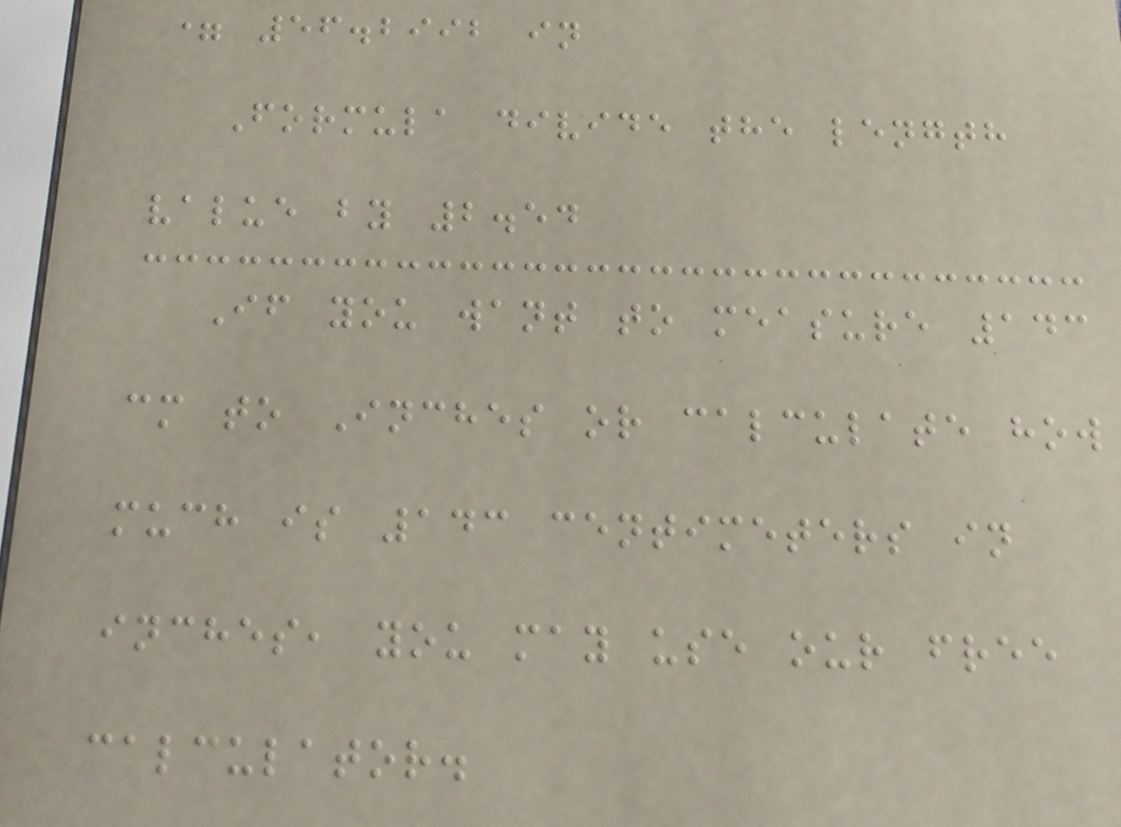= 56.2992 in
Formula divide the length
value by 2.54
If you want to measure 143
cm to Inches or calculate how
much is 143 centimeters in
inches, you may use our free
calculator.
